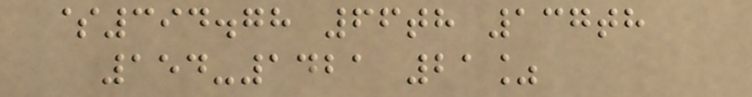$394.78 66th 137th
154-1421 21%
